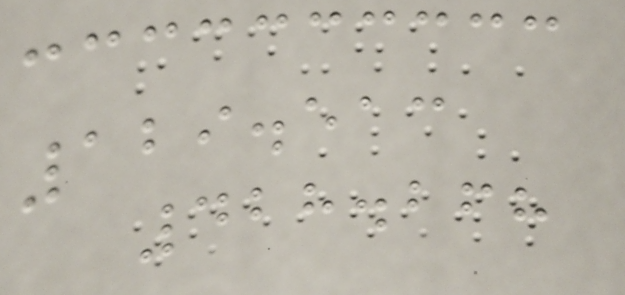129.513
428.268
